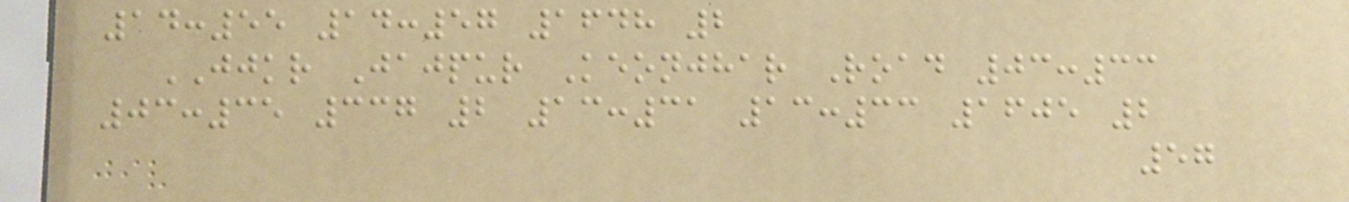14:55 14:57 1648 2
JJKR Jajpur Keonjhar Road 03:33
03:35 337 2 13:31 13:33 1605 2
57
